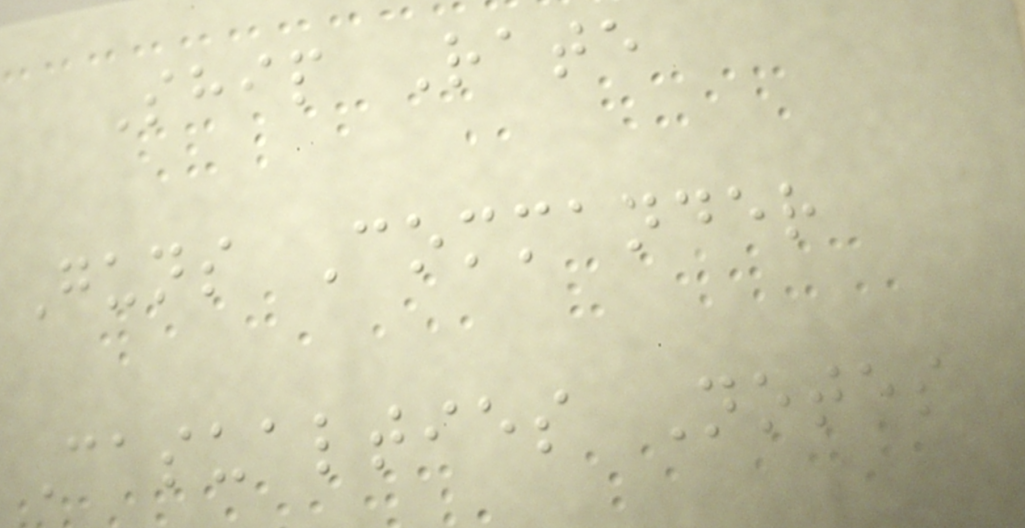Ship Rate
Guns Commander
Casualties Notes
